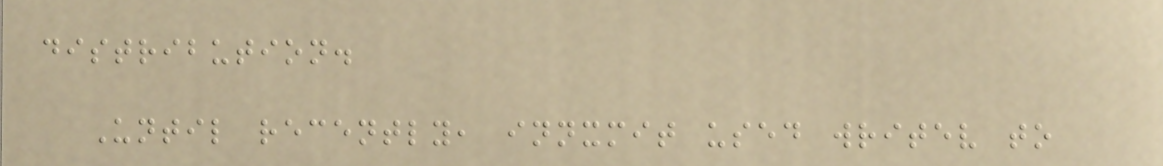distribution.
Until recently, innxmit used writev to
